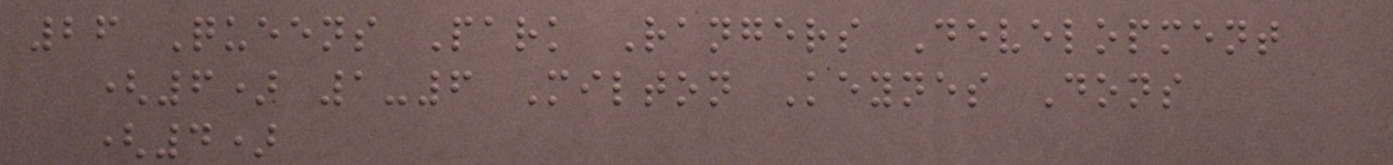26 Queens Park Rangers Development
(6) 1-6 Milton Keynes Dons
(4)
